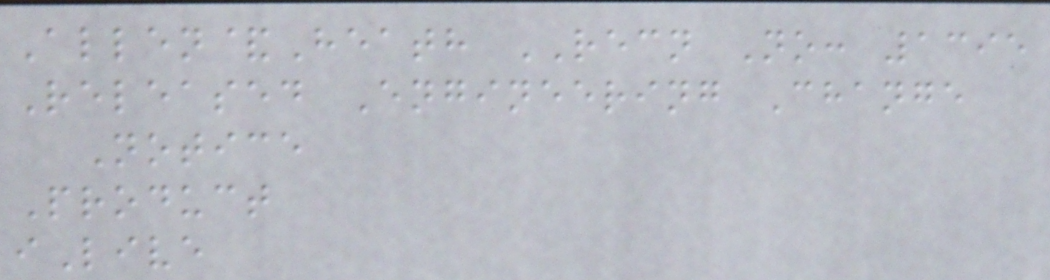Allen&Heath RECN No: 1395
Released Engineering Change
Notice
Product
iLive
